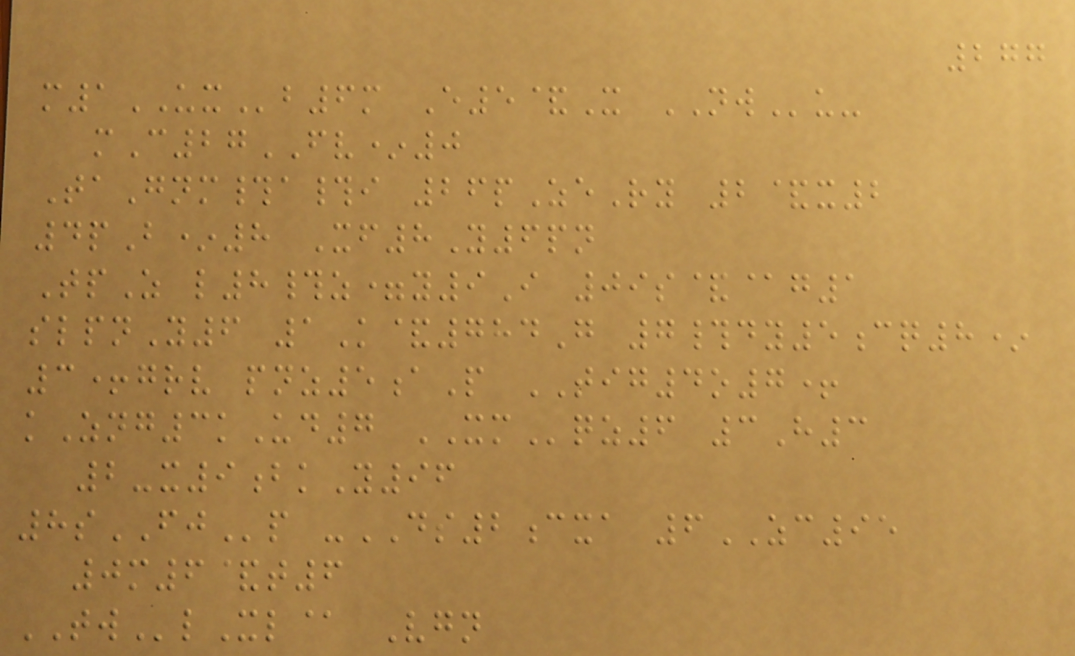277
m1UXb6m E5&X NWu-
mC27FV*0
TaGnm#a#i 26pZeRy 2&x2
4pB*8 Xf8Y6pn
TpZ l8#z=y9I 09s&@g1
slpnY6 1K&784G 7#dy5cq8*
3+grv pnz5aP TIG4o7+
kZng3kUd7 XMqz6 3H3
2-x9bkY96
8sFJp -DS2cxa 6ZC95
0m6&t6
TWlXl@ Vgn
